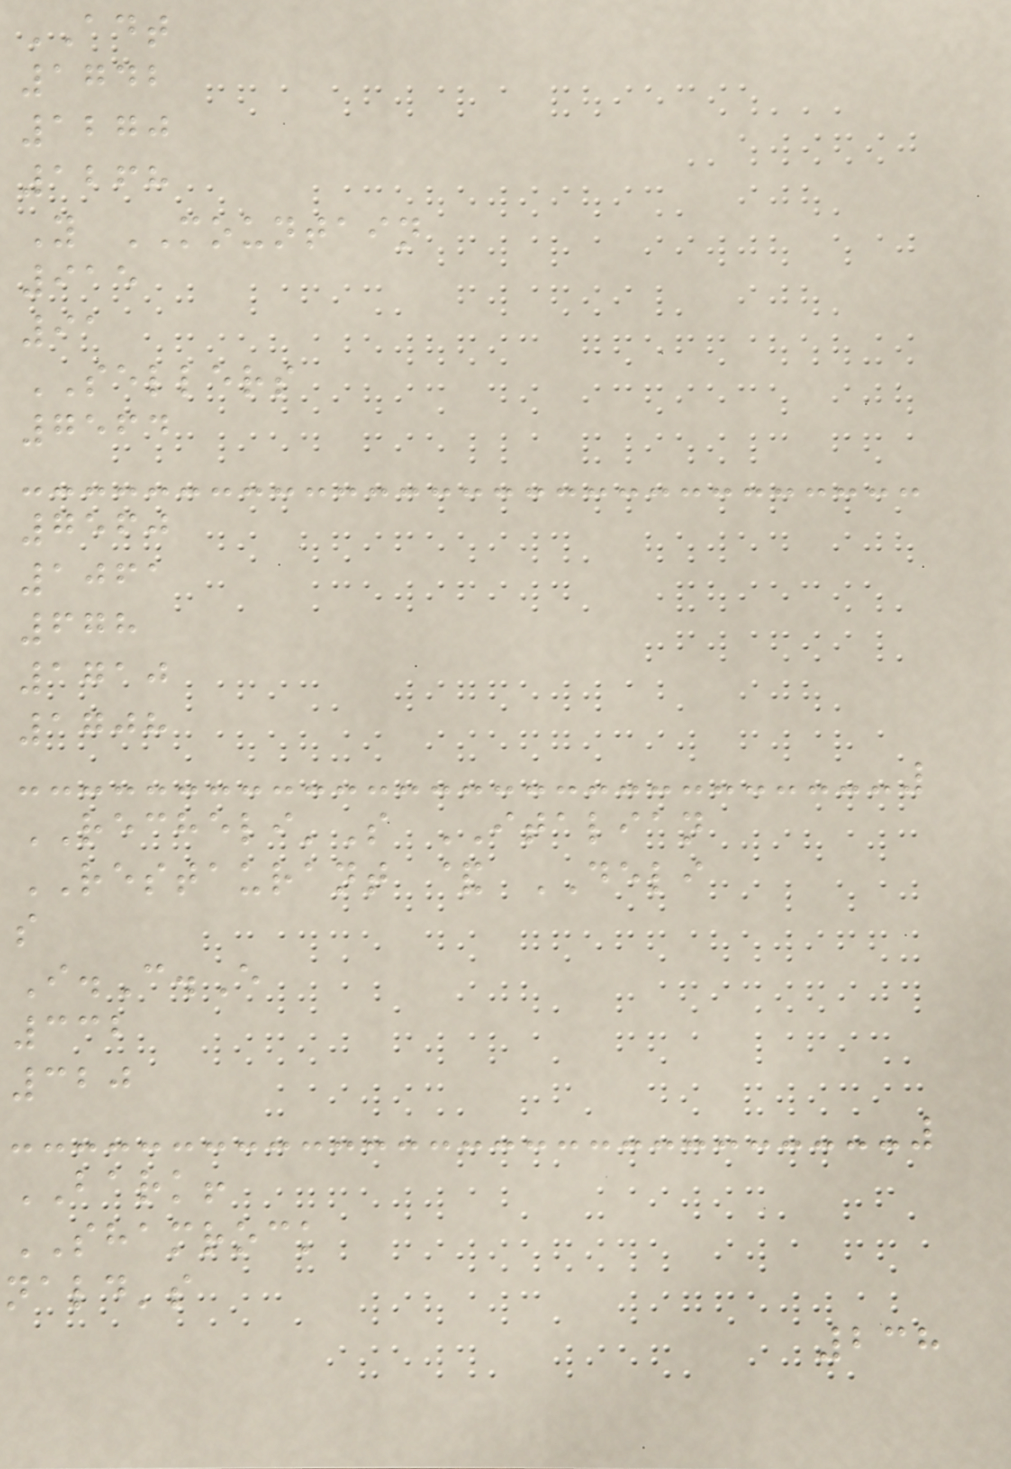ADT
1742
1270
1268
Y MOUNTAIN
915
91
SELLERS
7564
7560
1061
678
1710
1708
RECHELI'S ITALIAN
RESTAURANT & DELI
s
I.C.E
332
320
BARK!
SHAMROCK
nald's
238
